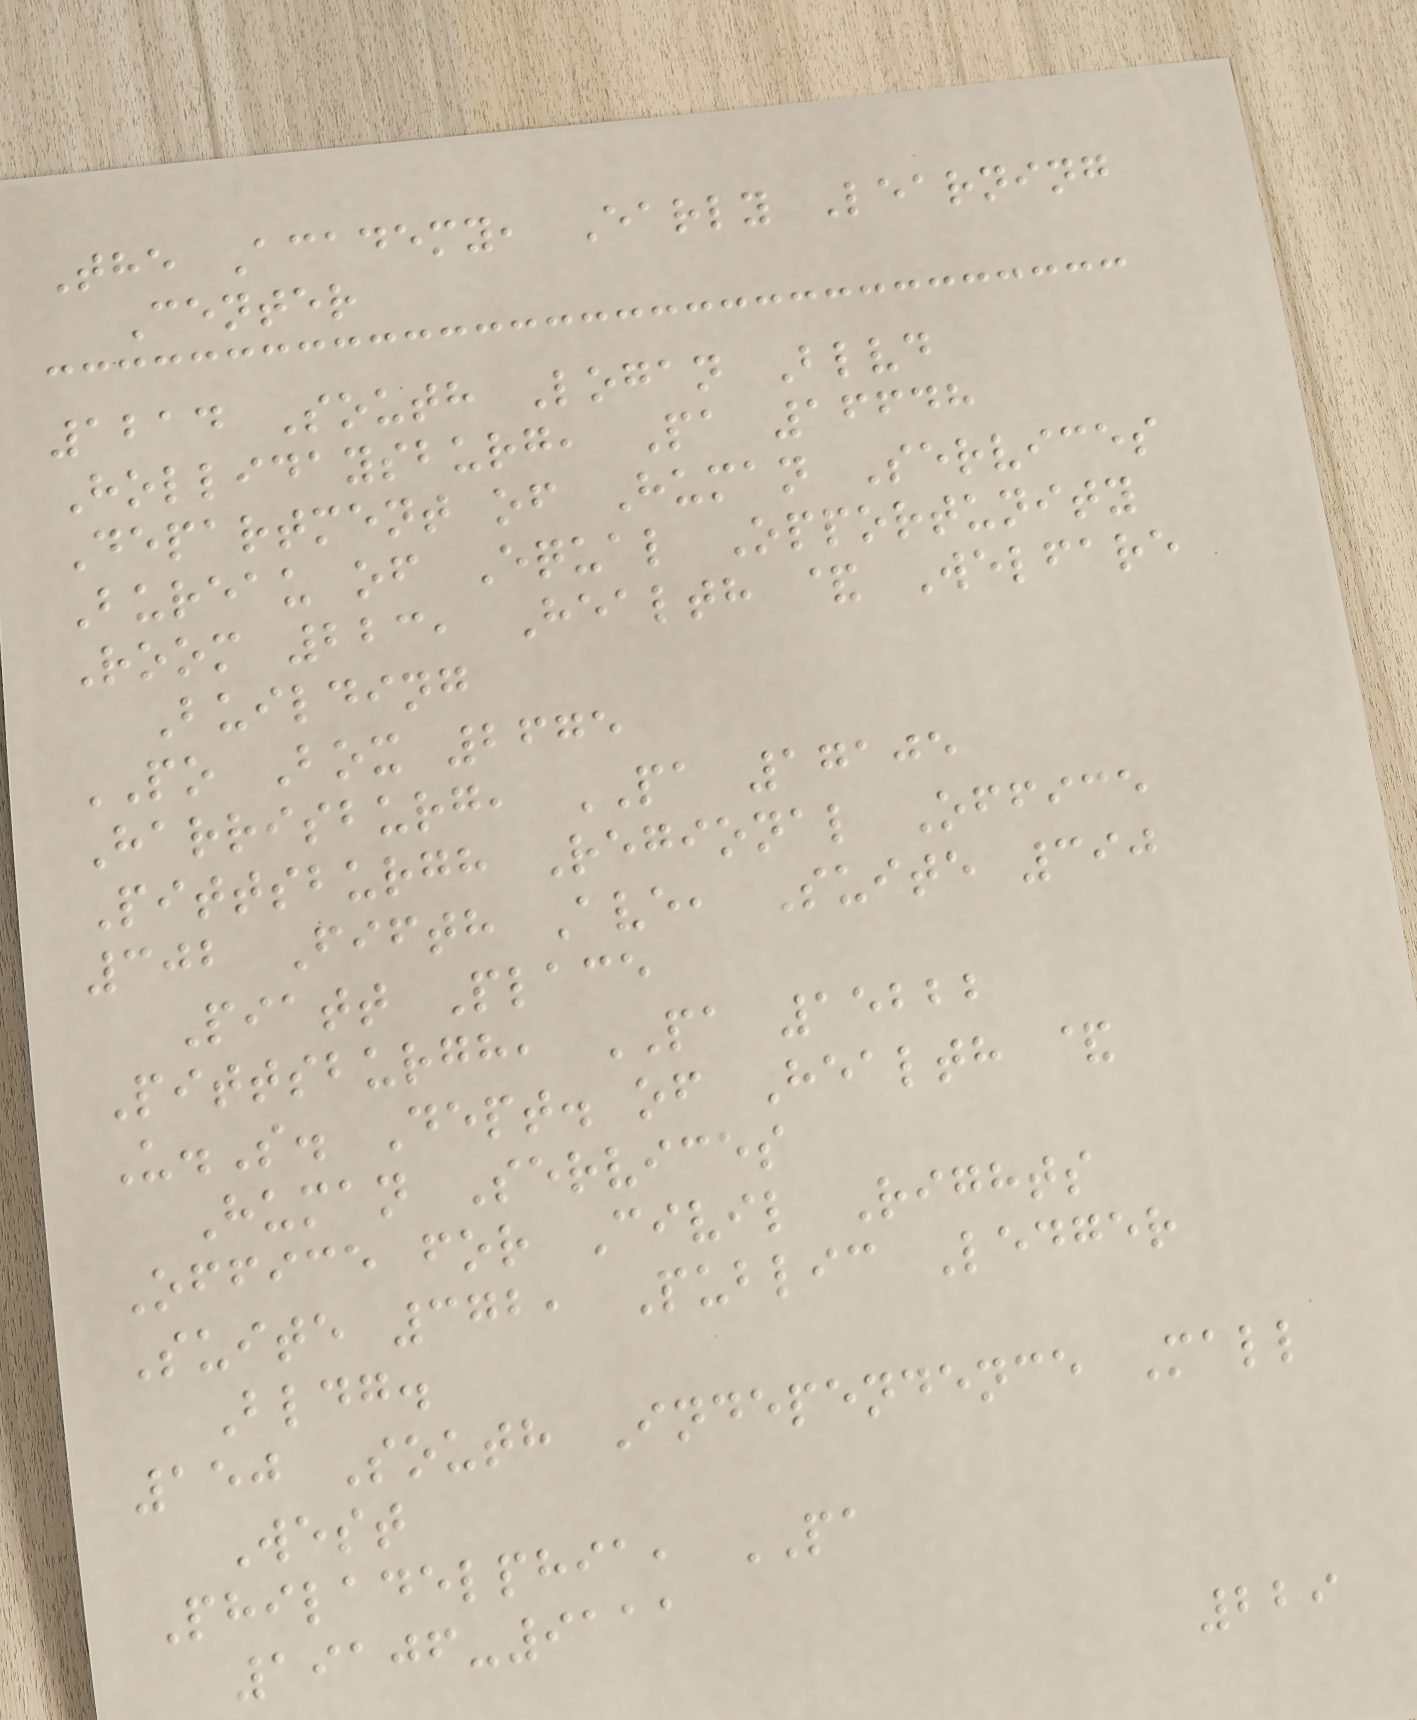The Academy, Early Learning
Center
1214 South Logan Blvd
Hollidaysburg, Pa 16648
Department of Human Services
Bureau of Equal Opportunity
Room 223, Health & Welfare
Building
PO Box 2675
Harrisburg, PA 17105
Pittsburgh Regional Office
302 Fifth Ave, Suite 390
Piatt Place
Pittsburgh, PA 15222
U.S. Dept. of Health &
Human Services
Office for Civil Rights
Suite 372, Public Ledger
Bldg.
150 South Independence Mall
West
Philadelphia, PA
19106-9111
229
